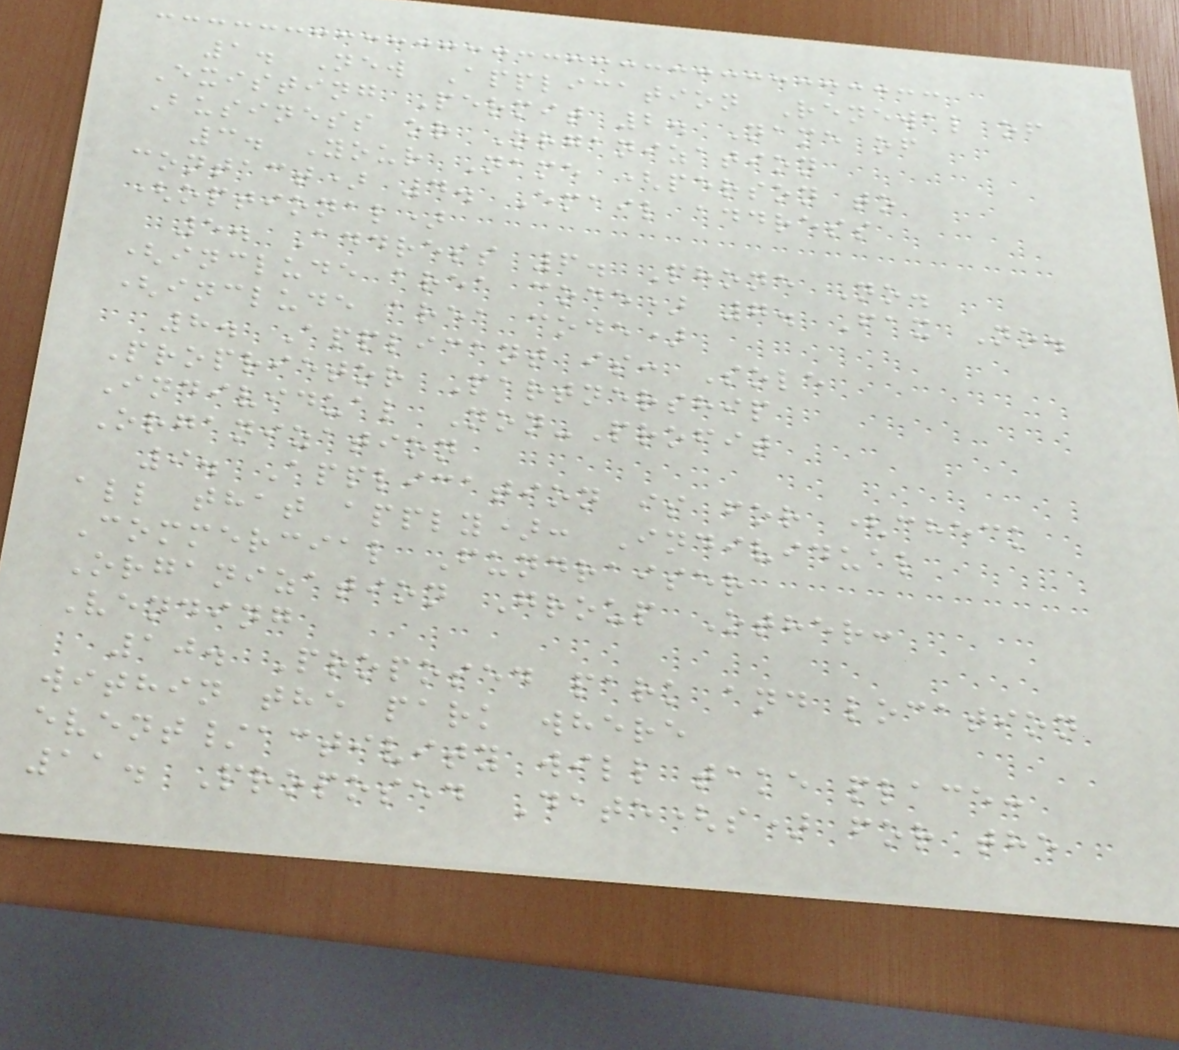1. New Application Renewal of
Existing Permit 2. Name of
Business or Organization
3. Your Name (person to
contact) 4. Email address
(optional)
5. Address 6. Phone No.
(include area code) 7. Fax No.
(include area code)
8. Applicant is: Sole
Proprietor Partnership
Individual Non-Profit
Organization
9. Application is for (check
all that apply): Individual
Commercial Fundraiser
Organization Group Other:
Vending
10. Proposed park and location
within the park where
event/activity will take place:
11. Proposed Date(s) for the
